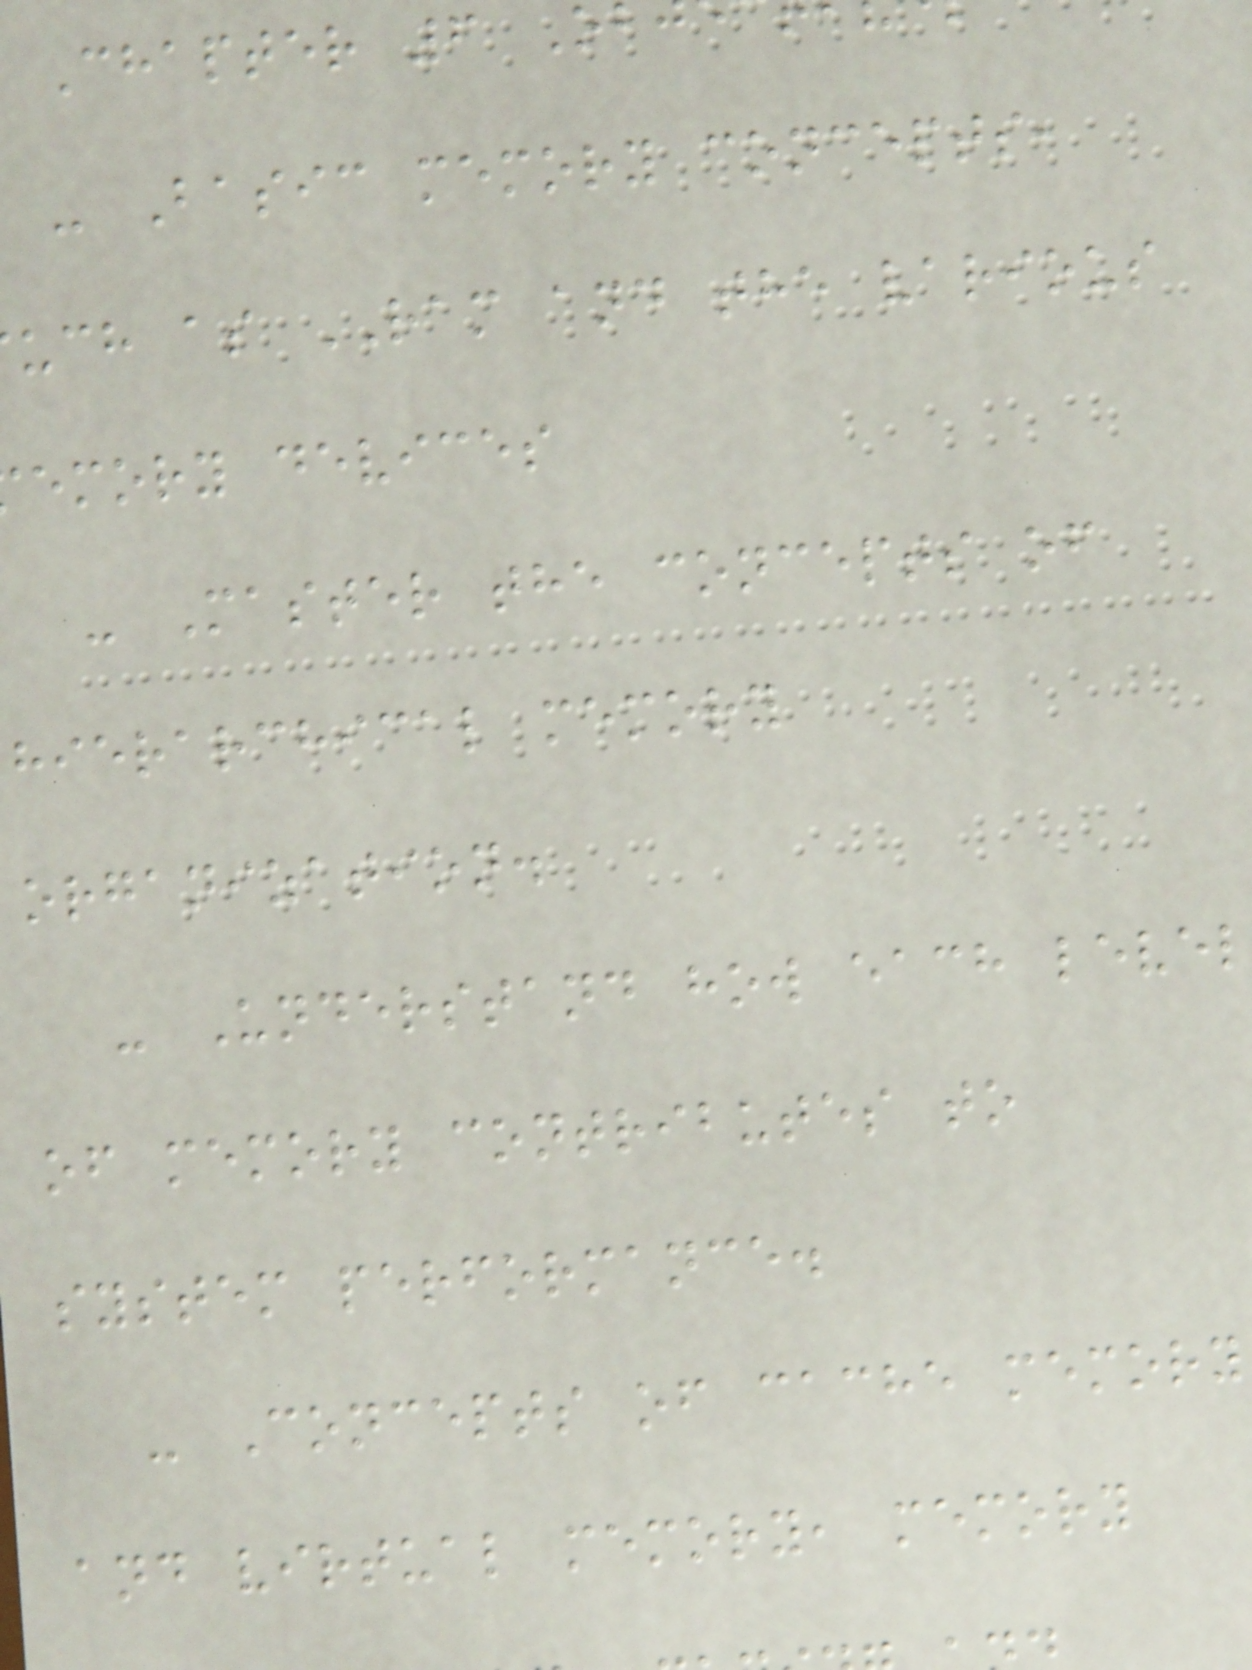Chapter 6 O
- Basic memory concepts,
uch as RAM and the various
emory devices
- Master the concepts of
hierarchical memory
organization.
- Understand how each level
of memory contributes to
system performance.
- Concepts of cache memory
and virtual memory, memory
